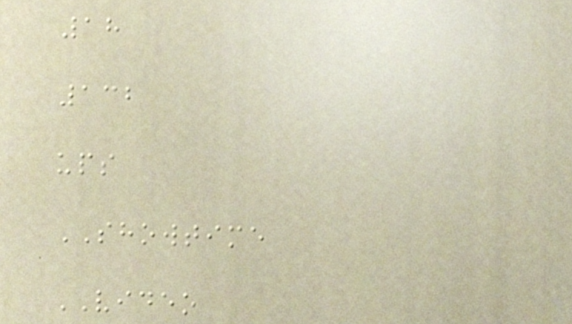18
132
ups
SHOWTIME
VIDEO
